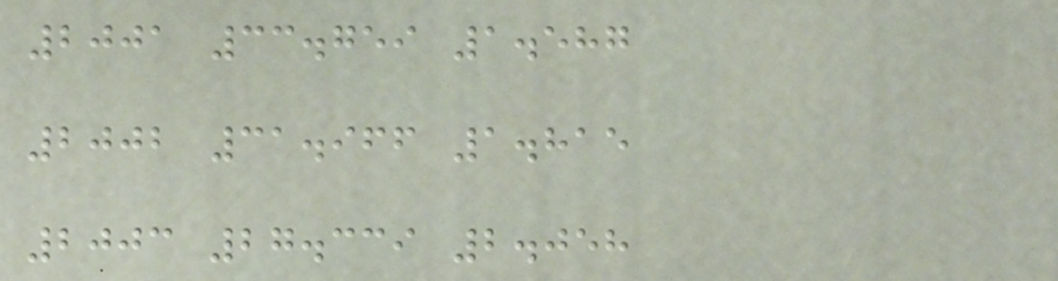2001 33.759 1.587
2002 31.966 1.815
2003 27.339 2.058
